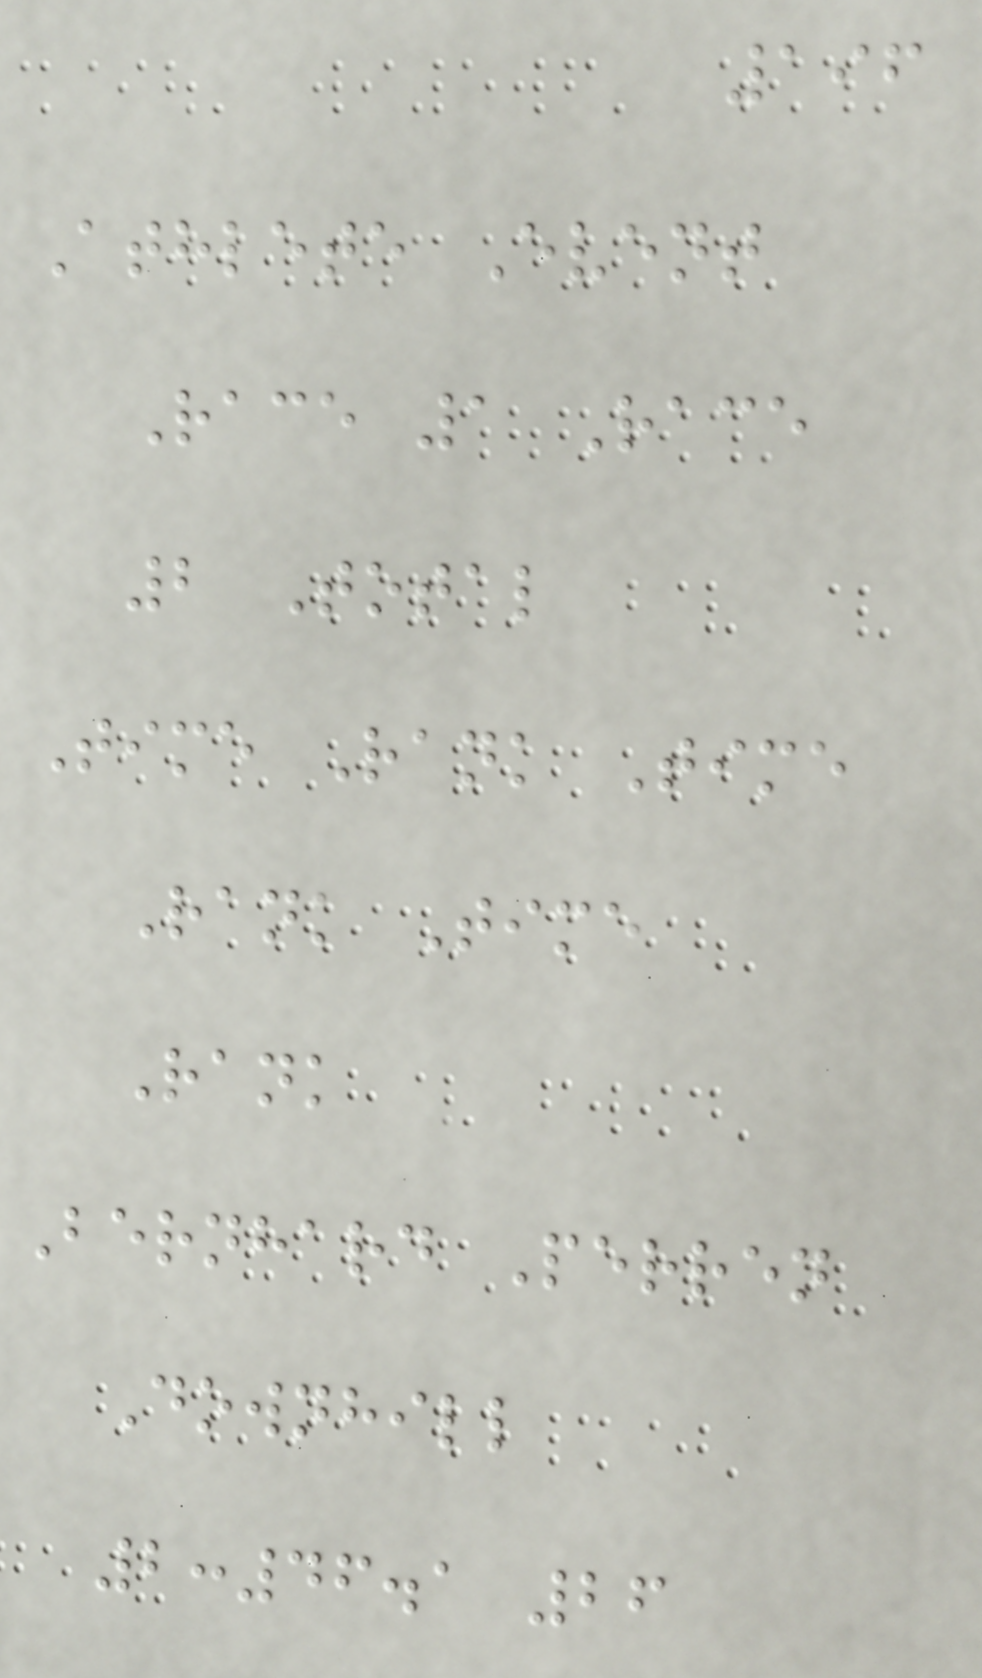196
Athlete Event
Race 1 Race
2 Total
Time Rank Time
Rank Time
Rank
Bernhard Perren
Downhill
2:46.1 26
